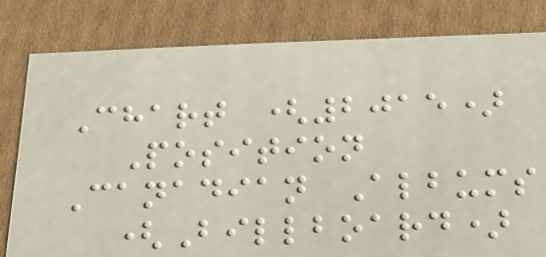Chart (2015)
Position
Canadian Albums
(Billboard)
